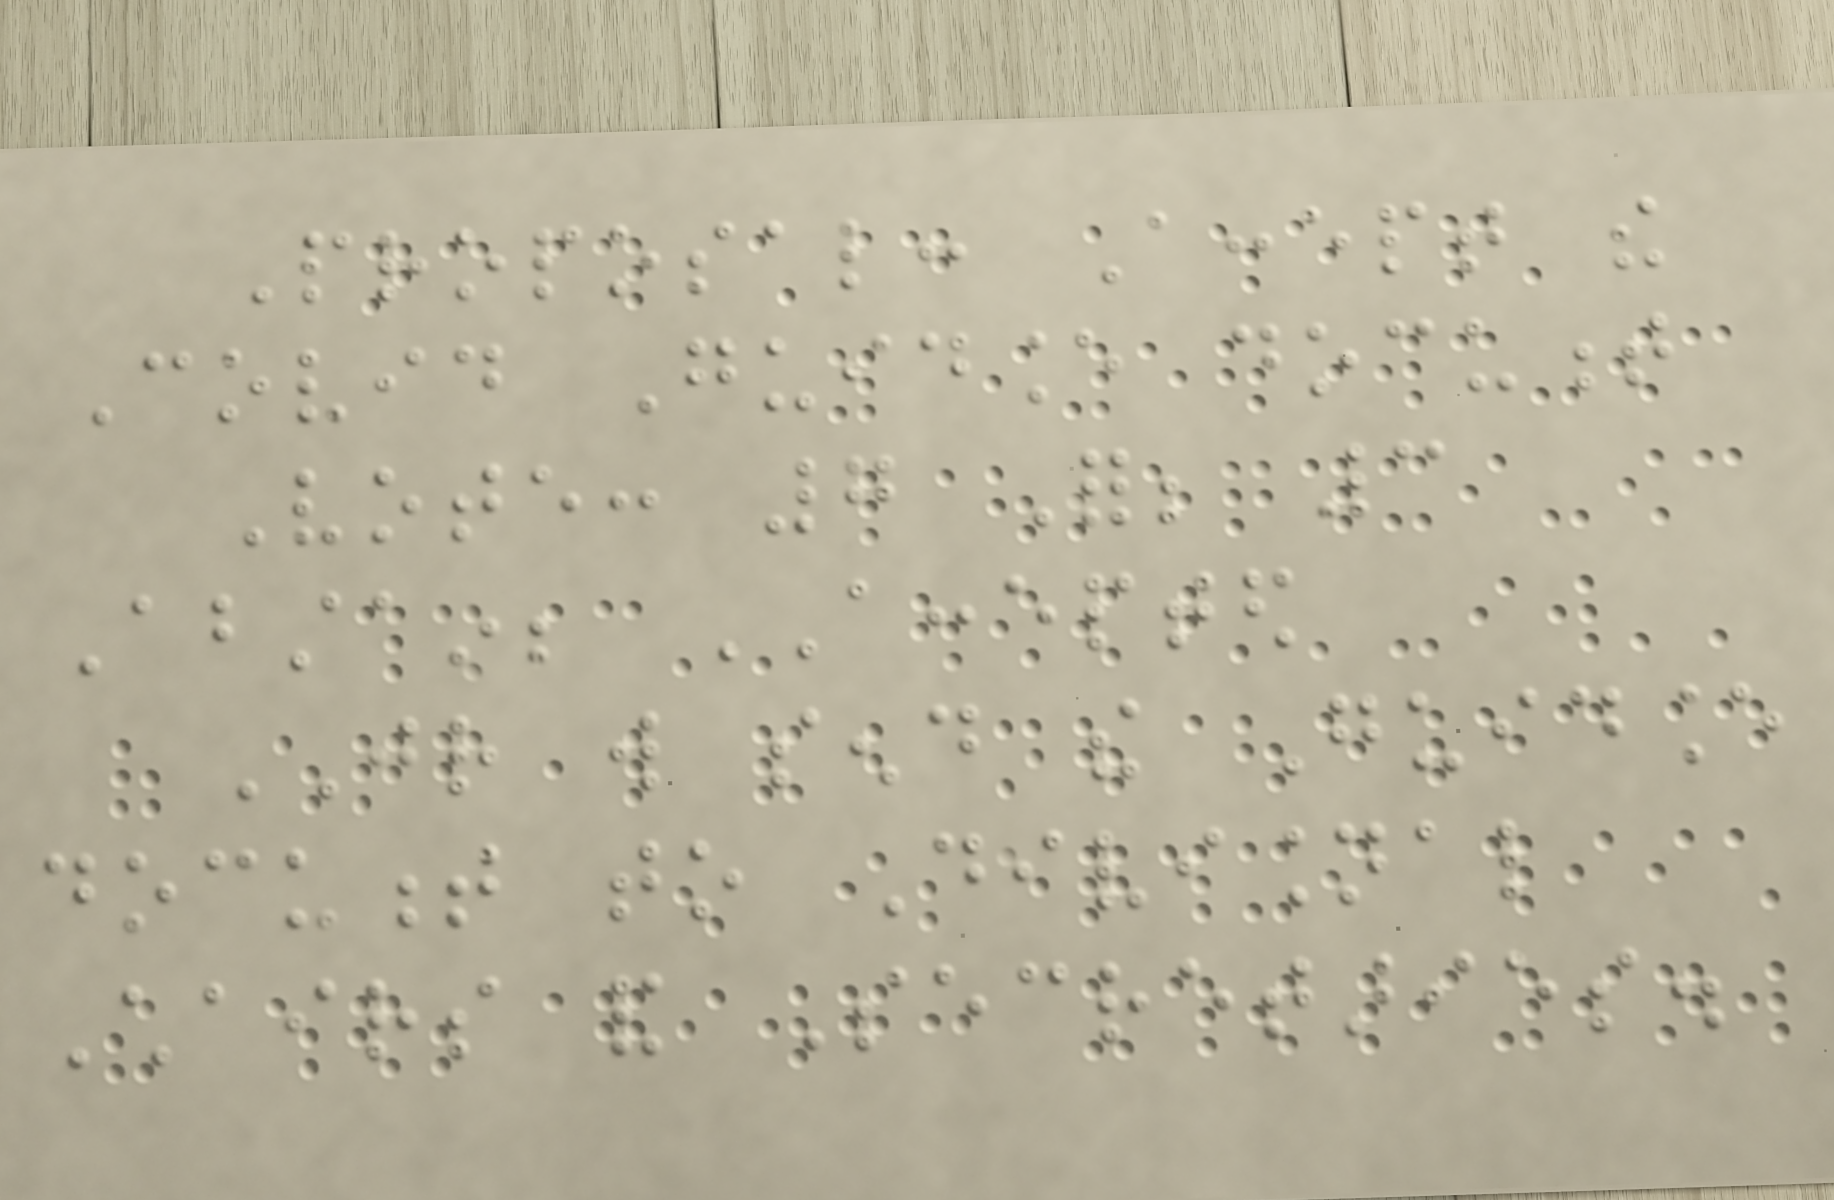Proposal: Accept the
Covid Guidance document
Vote: 7 For; 3
Abstain; ACCEPTED
JR will send the Guidance
document to Divisional
Chairs and Secretaries.
